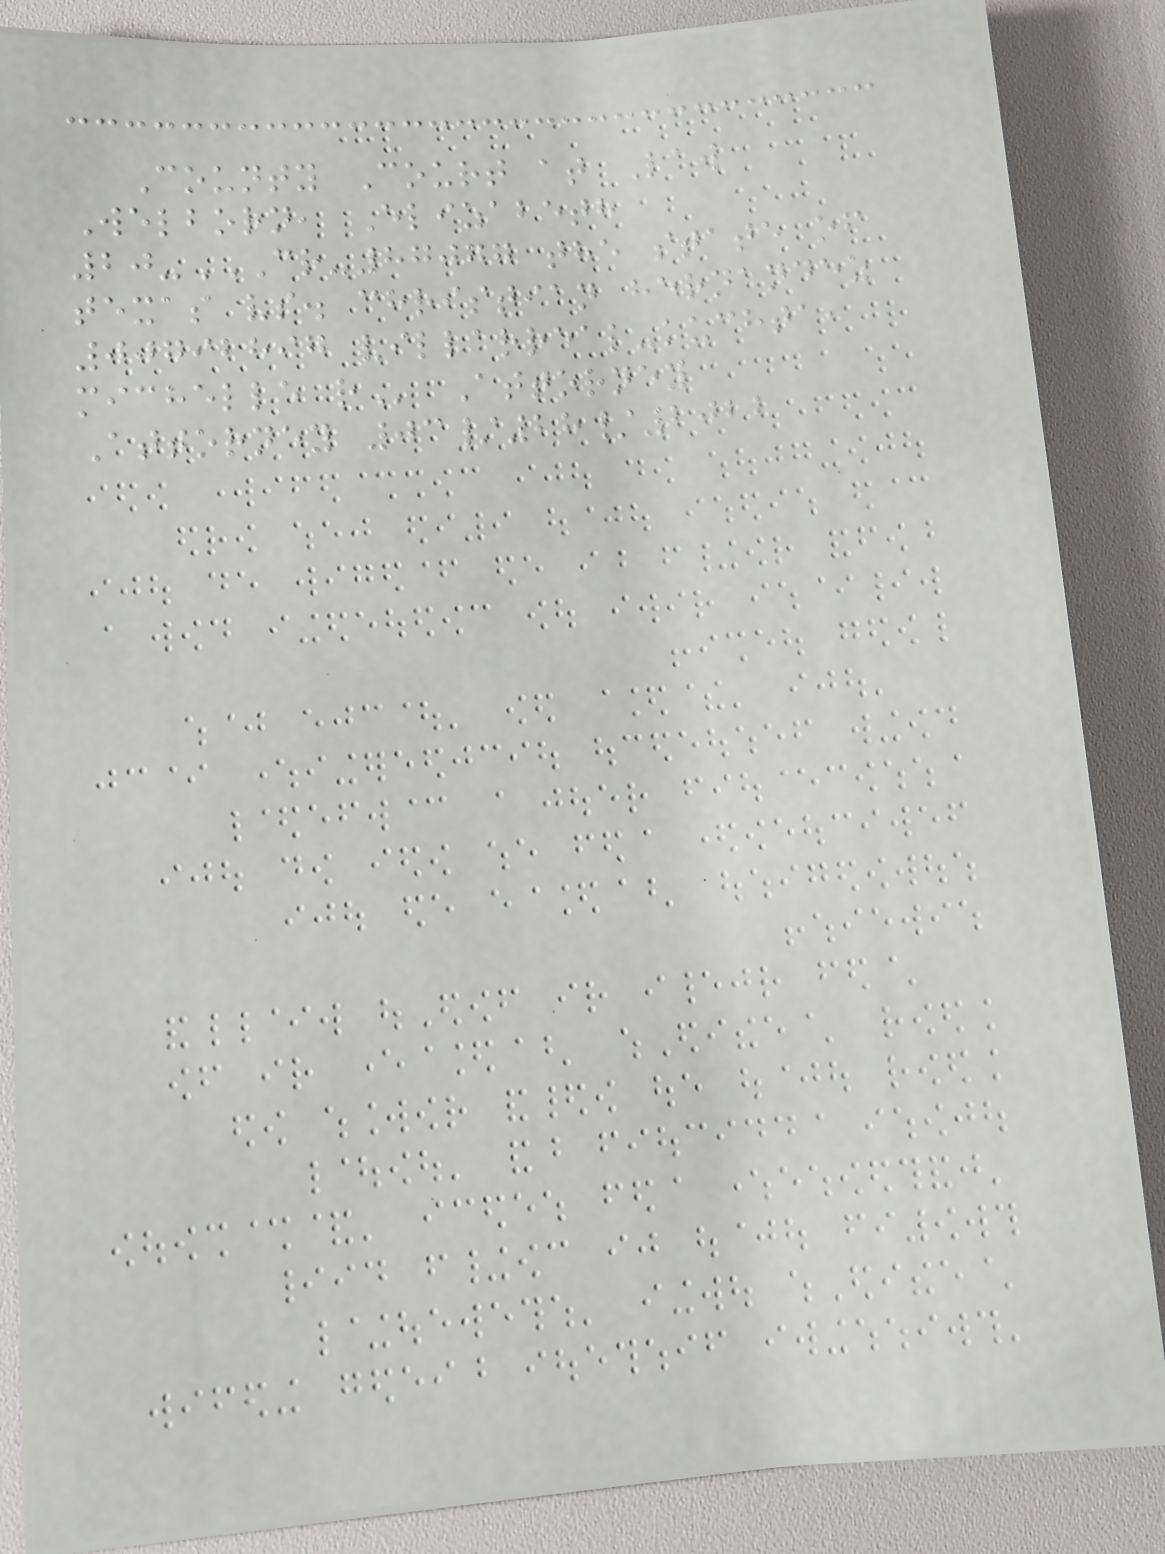County Court at Law
Welborn, Elizabeth
20-CR-87077 THE STATE OF
TEXAS VS. CHRISTIAN HERNANDEZ
00792897 VILLARREAL-KUCHTA,
MICHELLE R Attorney
Attorney 03/28/2022
